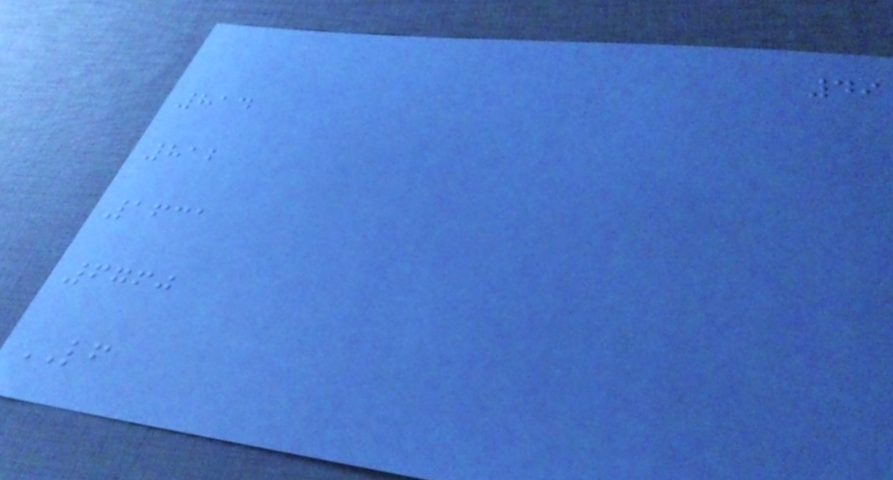49
814
812
1631
6760
LF
